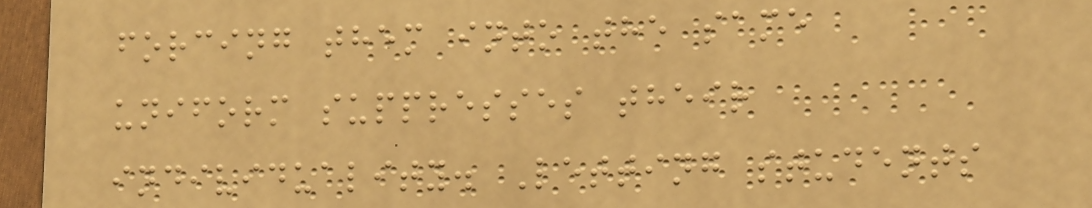forcing them into the same
uniform suppresses their
individuality. Letting students
